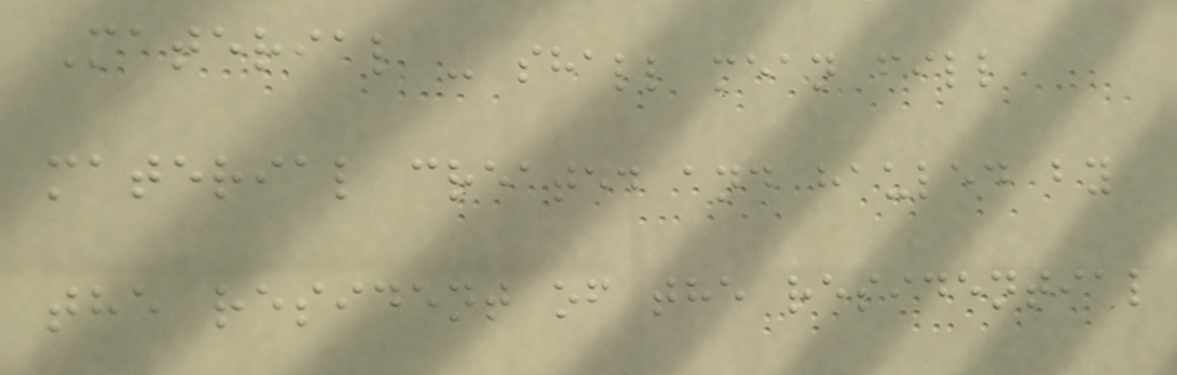Material - shall mean fill
material created and hauled by
the resident of the residential
